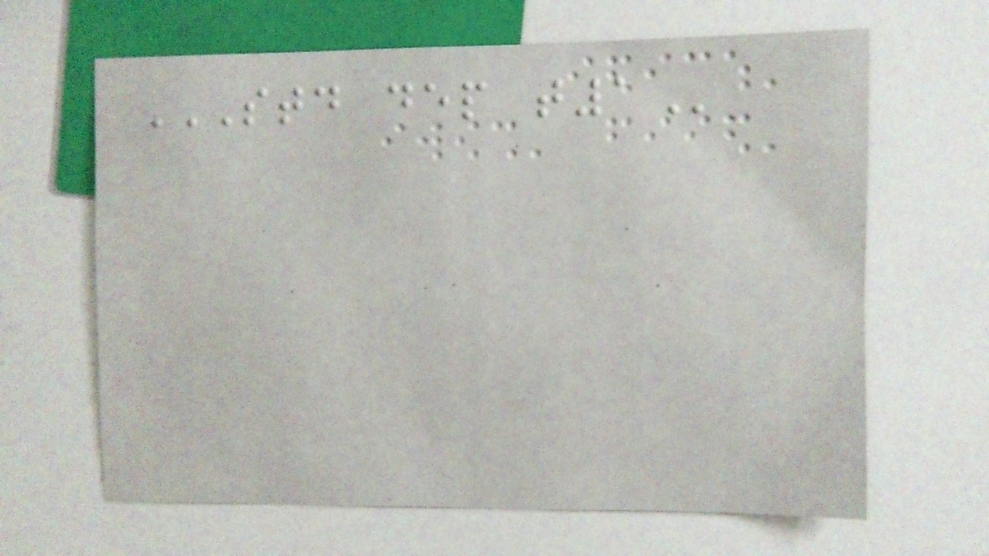STD DEP T1
